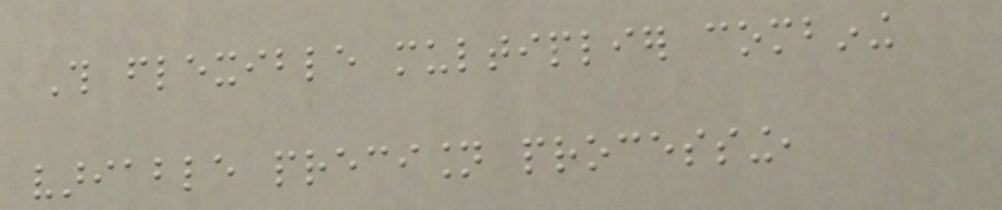This flexible multiplier combining
variable precision processing,
